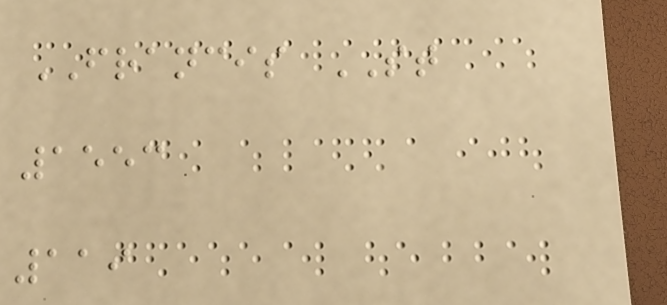FRANCIS ST
1553
119
